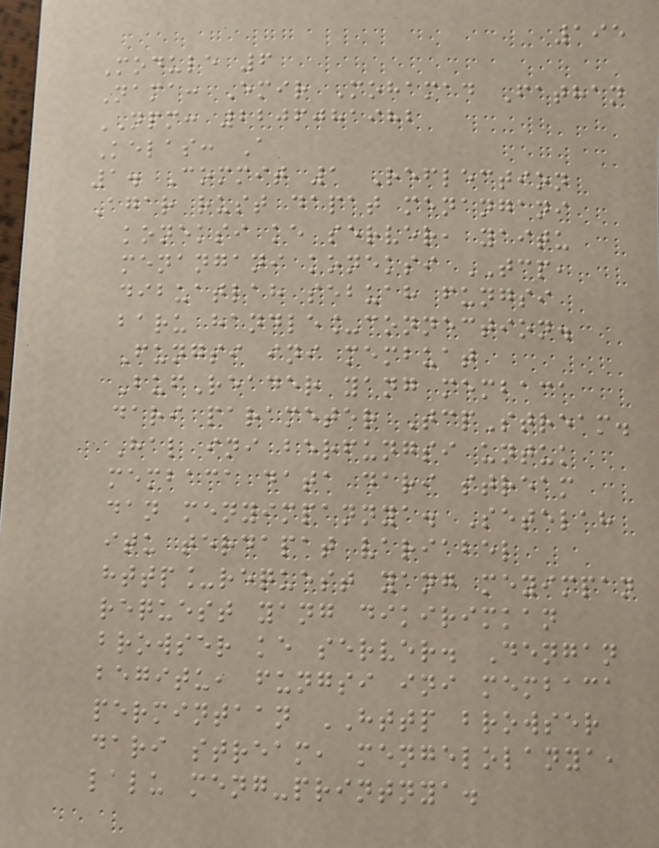195
Module 6
Nama: Emir Mohamad Fathan
NPM: 2206081982
Kelas: A
1. Commit 1 Reflection
Agar rust dapat menangani
koneksi ke server, yaitu
menangani koneksi TCP,
dibuatlah sebuah fungsi
baru handle_connection.
Fungsi ini membuat
BufReader yang membaca
dari parameter TcpStream.
Hal ini berfungsi untuk
membaca data dari stream
dan menyimpannya. Setelah
itu terdapat variabel
http_request yang meyimpan
request yang dikirimkan
browser ke server. Dengan
begitu, fungsi ini membaca
permintaan HTTP browser
dari stream, mengelolanya,
lalu meng-printnya.
